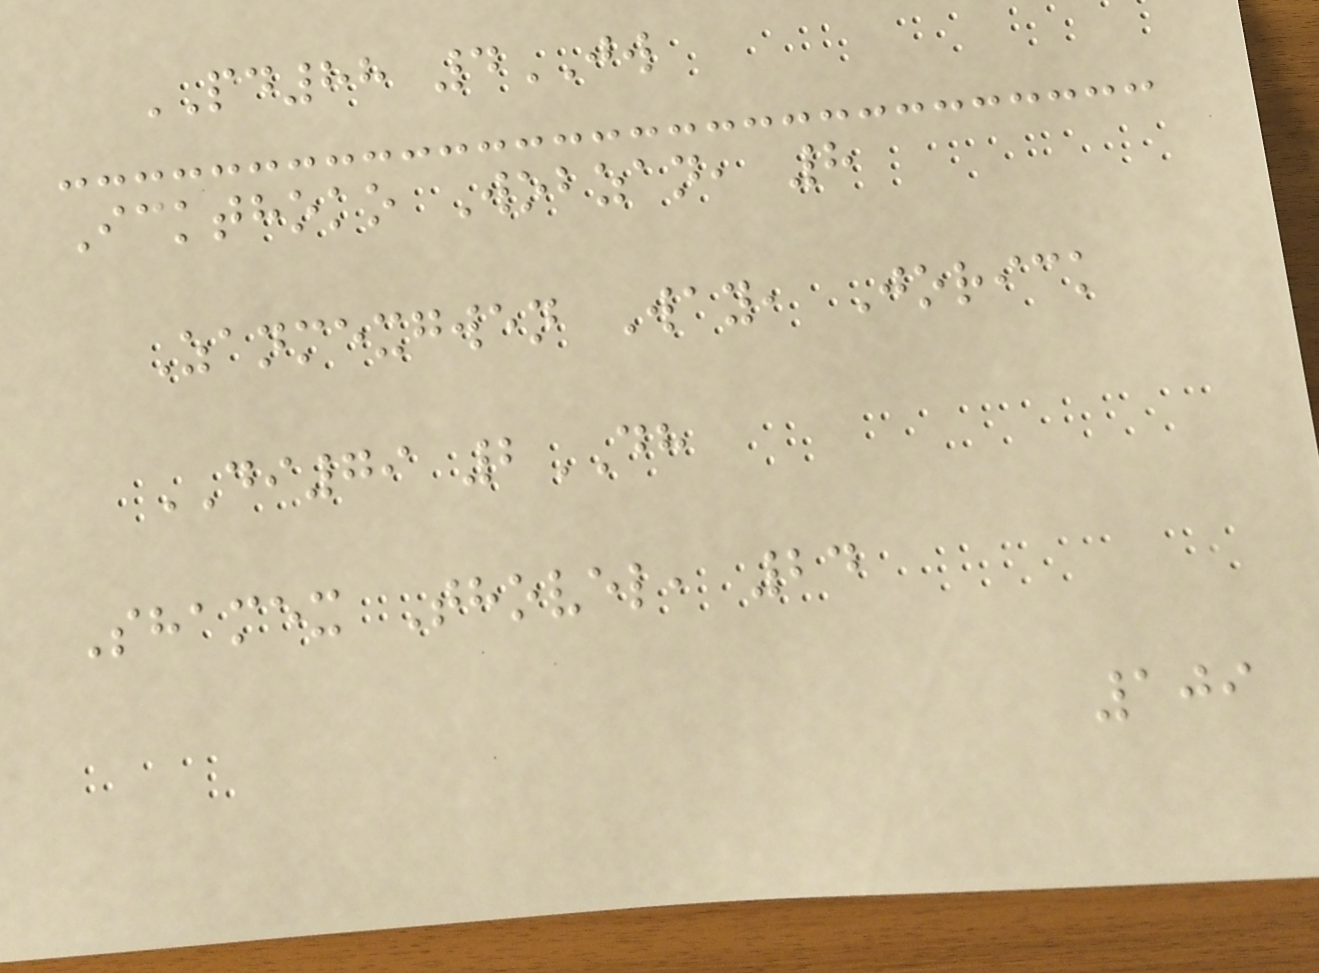PD88 4JW
Ickthoko Wobzan, 8
Zanmexgwen Way, Jorick
DI79 2DH
Shamex Thovel, 24
109
